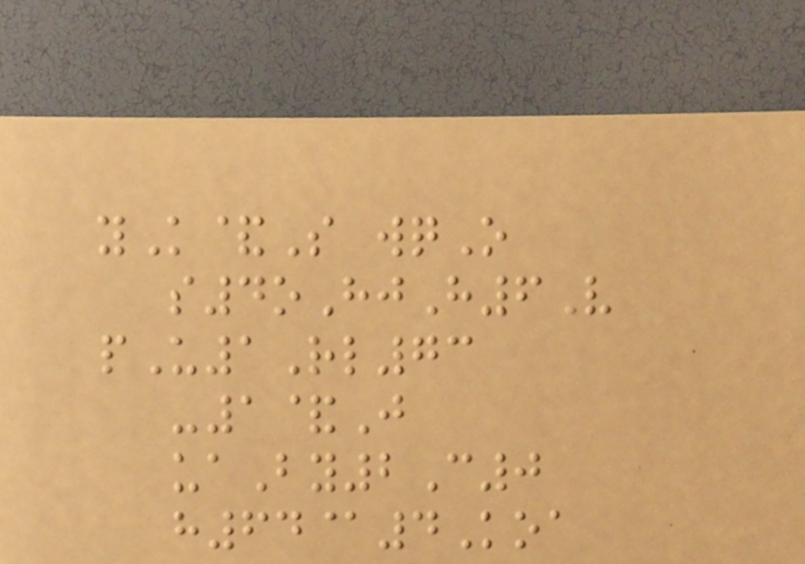yK&S wqO
s4oHjH6V
pU1Rl73
-1&J
uaBy2C0
h64@4Koa
